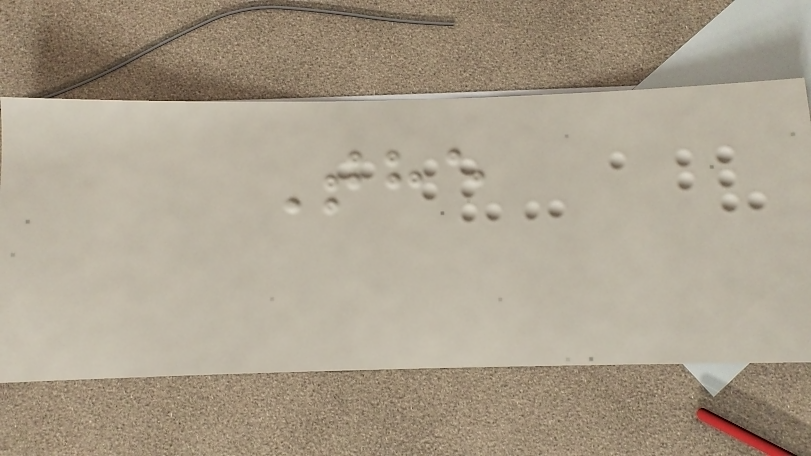The
